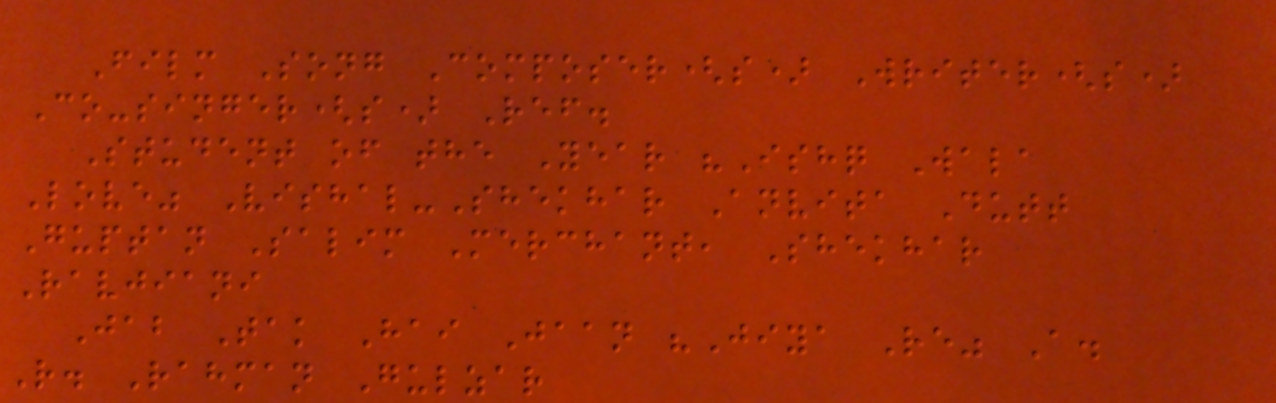Film Song Composer(s) Writer(s)
Co-singer(s) Ref.
Student of the Year "Ishq Wala
Love" Vishal-Shekhar Anvita Dutt
Guptan Salim Merchant, Shekhar
Ravjiani
Jab Tak Hai Jaan "Jiya Re" A.
R. Rahman Gulzar
